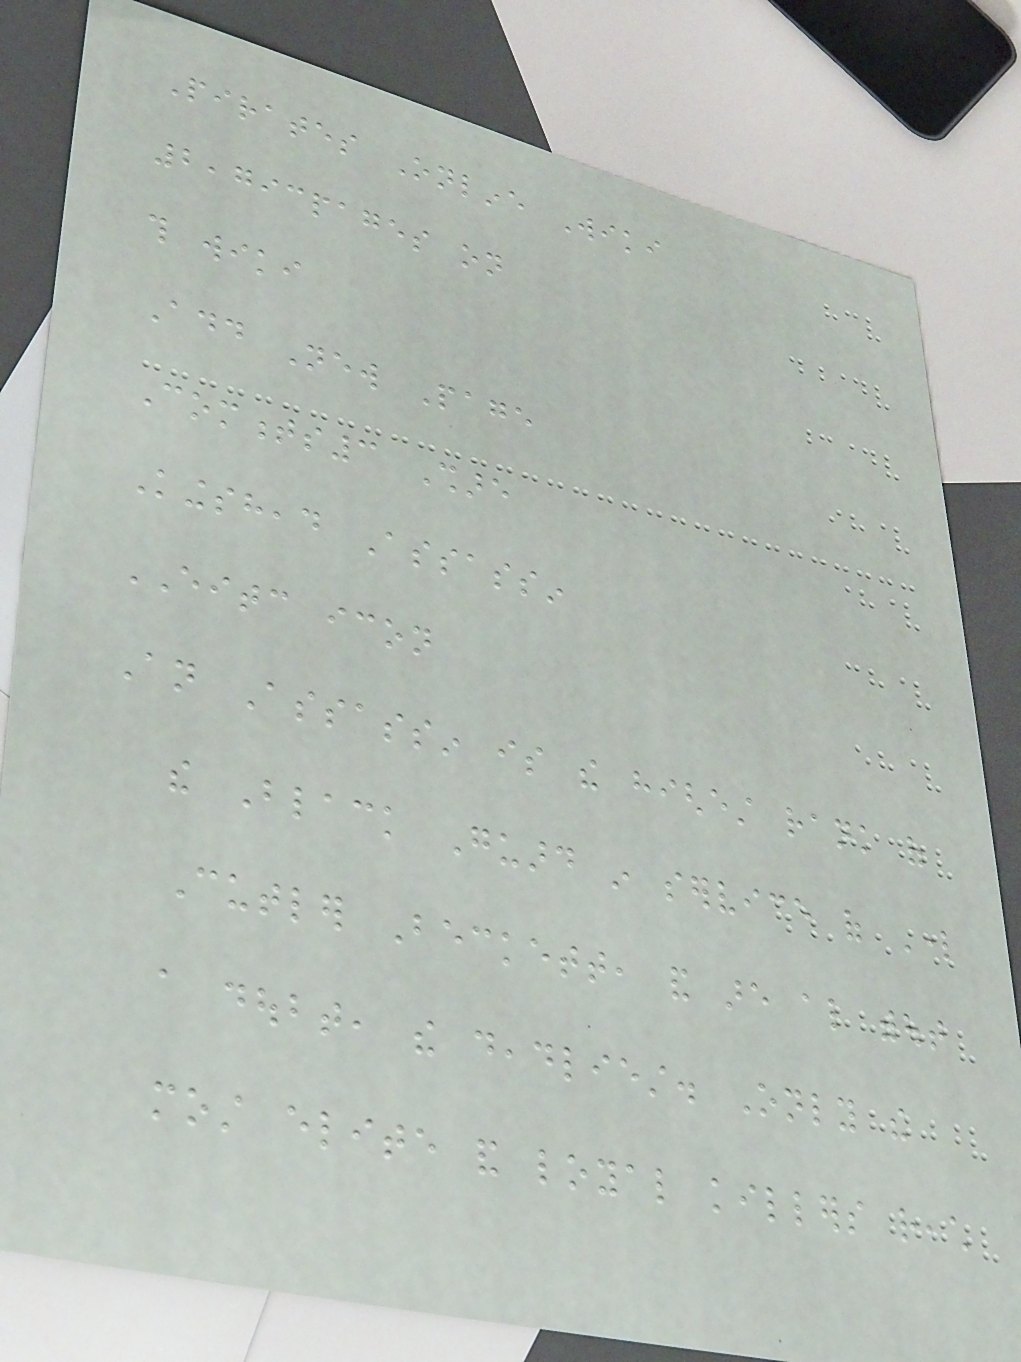Pirates Online Wiki
2,793pages on
this wiki
Add New Page
Comments3 Share
Kingshead Assassin
EITC icon
An Assassin is the highest rank of
the Black Guard in service of Lord
Cutler Beckett, and are also without
a doubt, the deadliest. Only the
most elite and loyal killers reach
